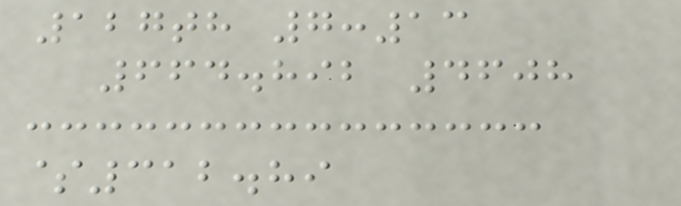127th 7:13
664.892 4608
$312.89
